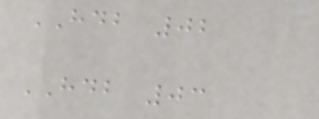HDB 02
HDB 03
